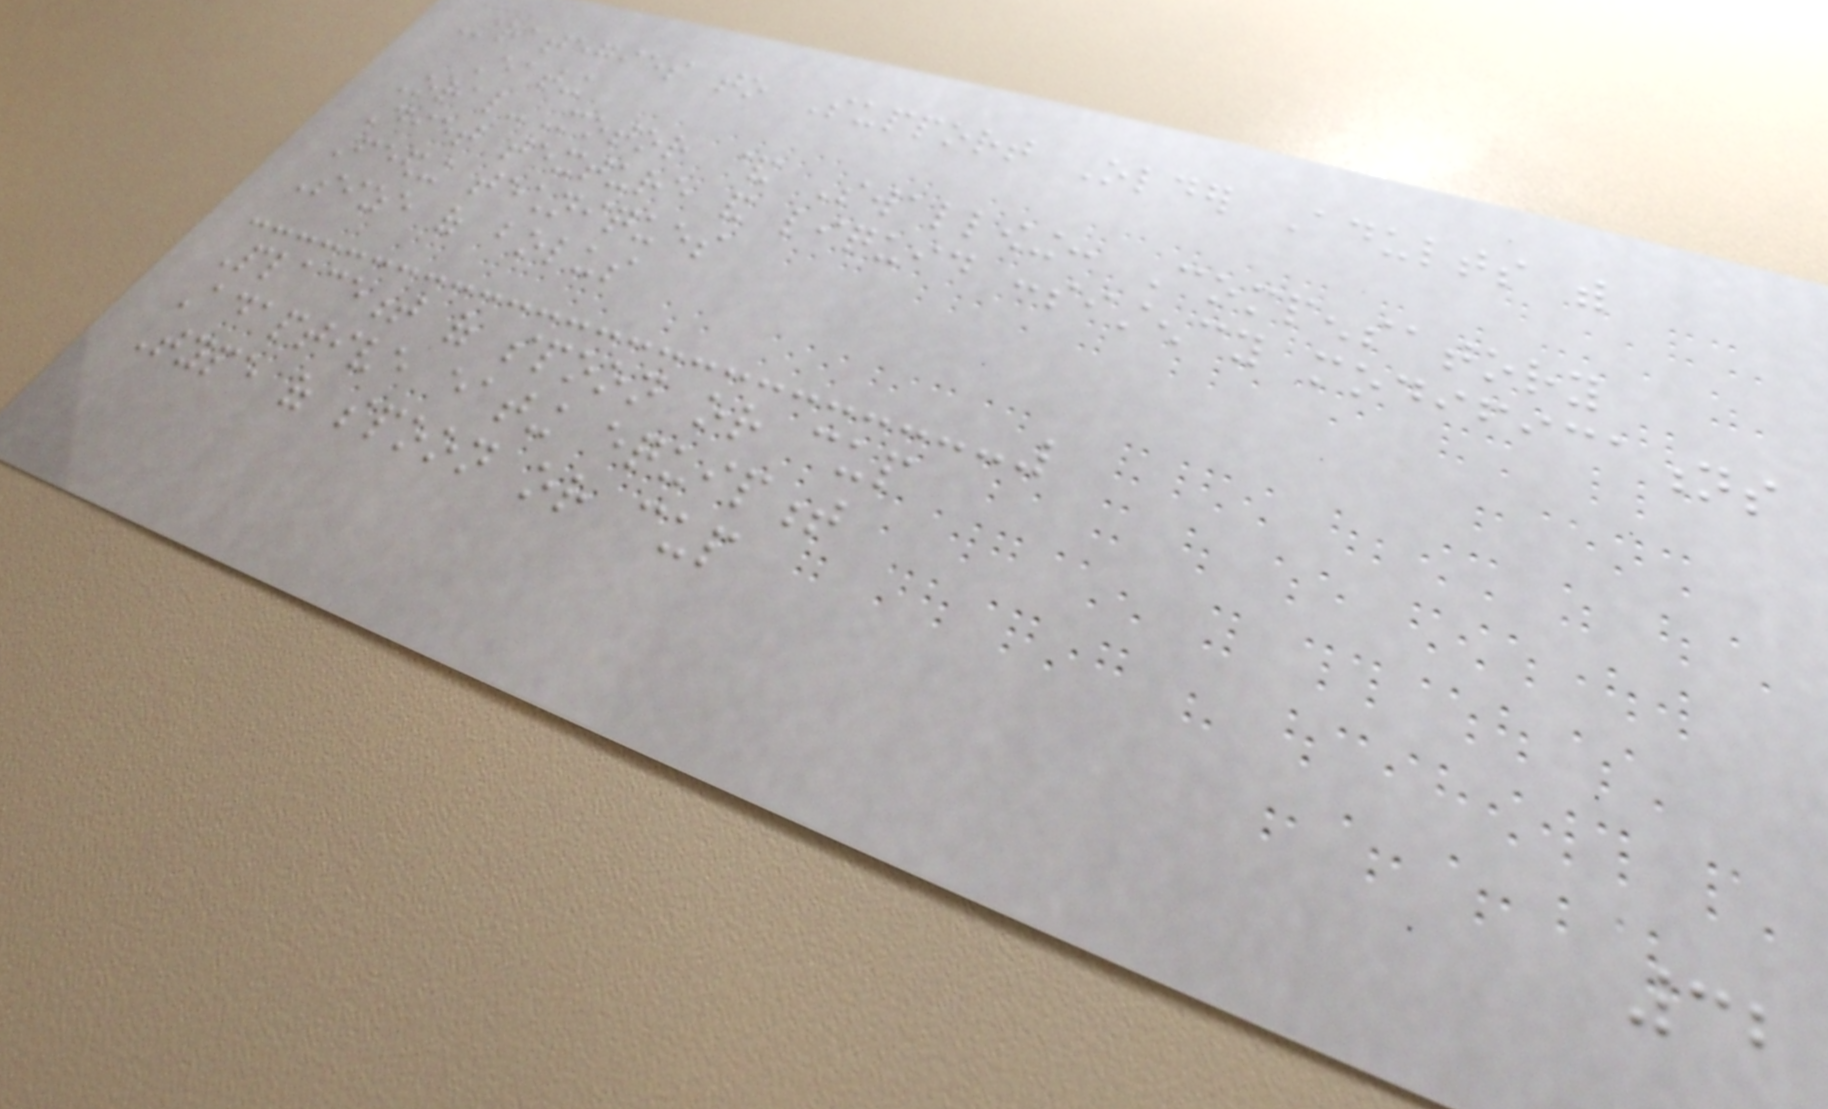Strategies to Support Older Adults with
Eating
Oral-Motor & Swallowing: Compensatory
Diet texture and liquid consistency modifications
Feeding techniques
Size of bolus
Placement of spoon or cup
Adaptive eating equipment
Type of spoon or cup
32
